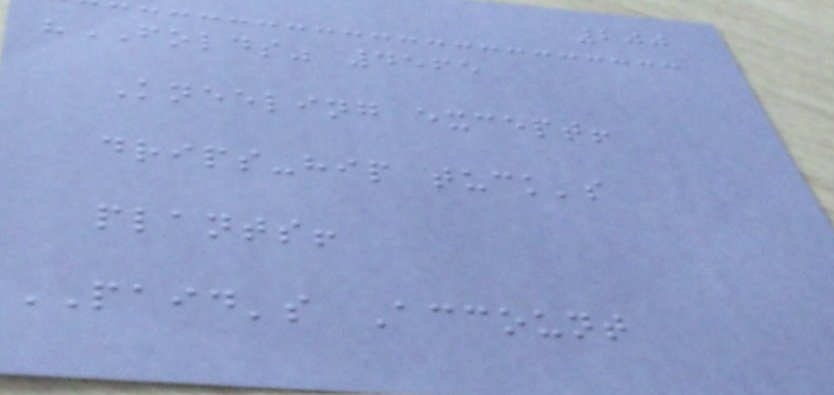200
"FOLDS" 4565
Kneeling except!
drips-hip tuck's
plants!
PAID's Account
